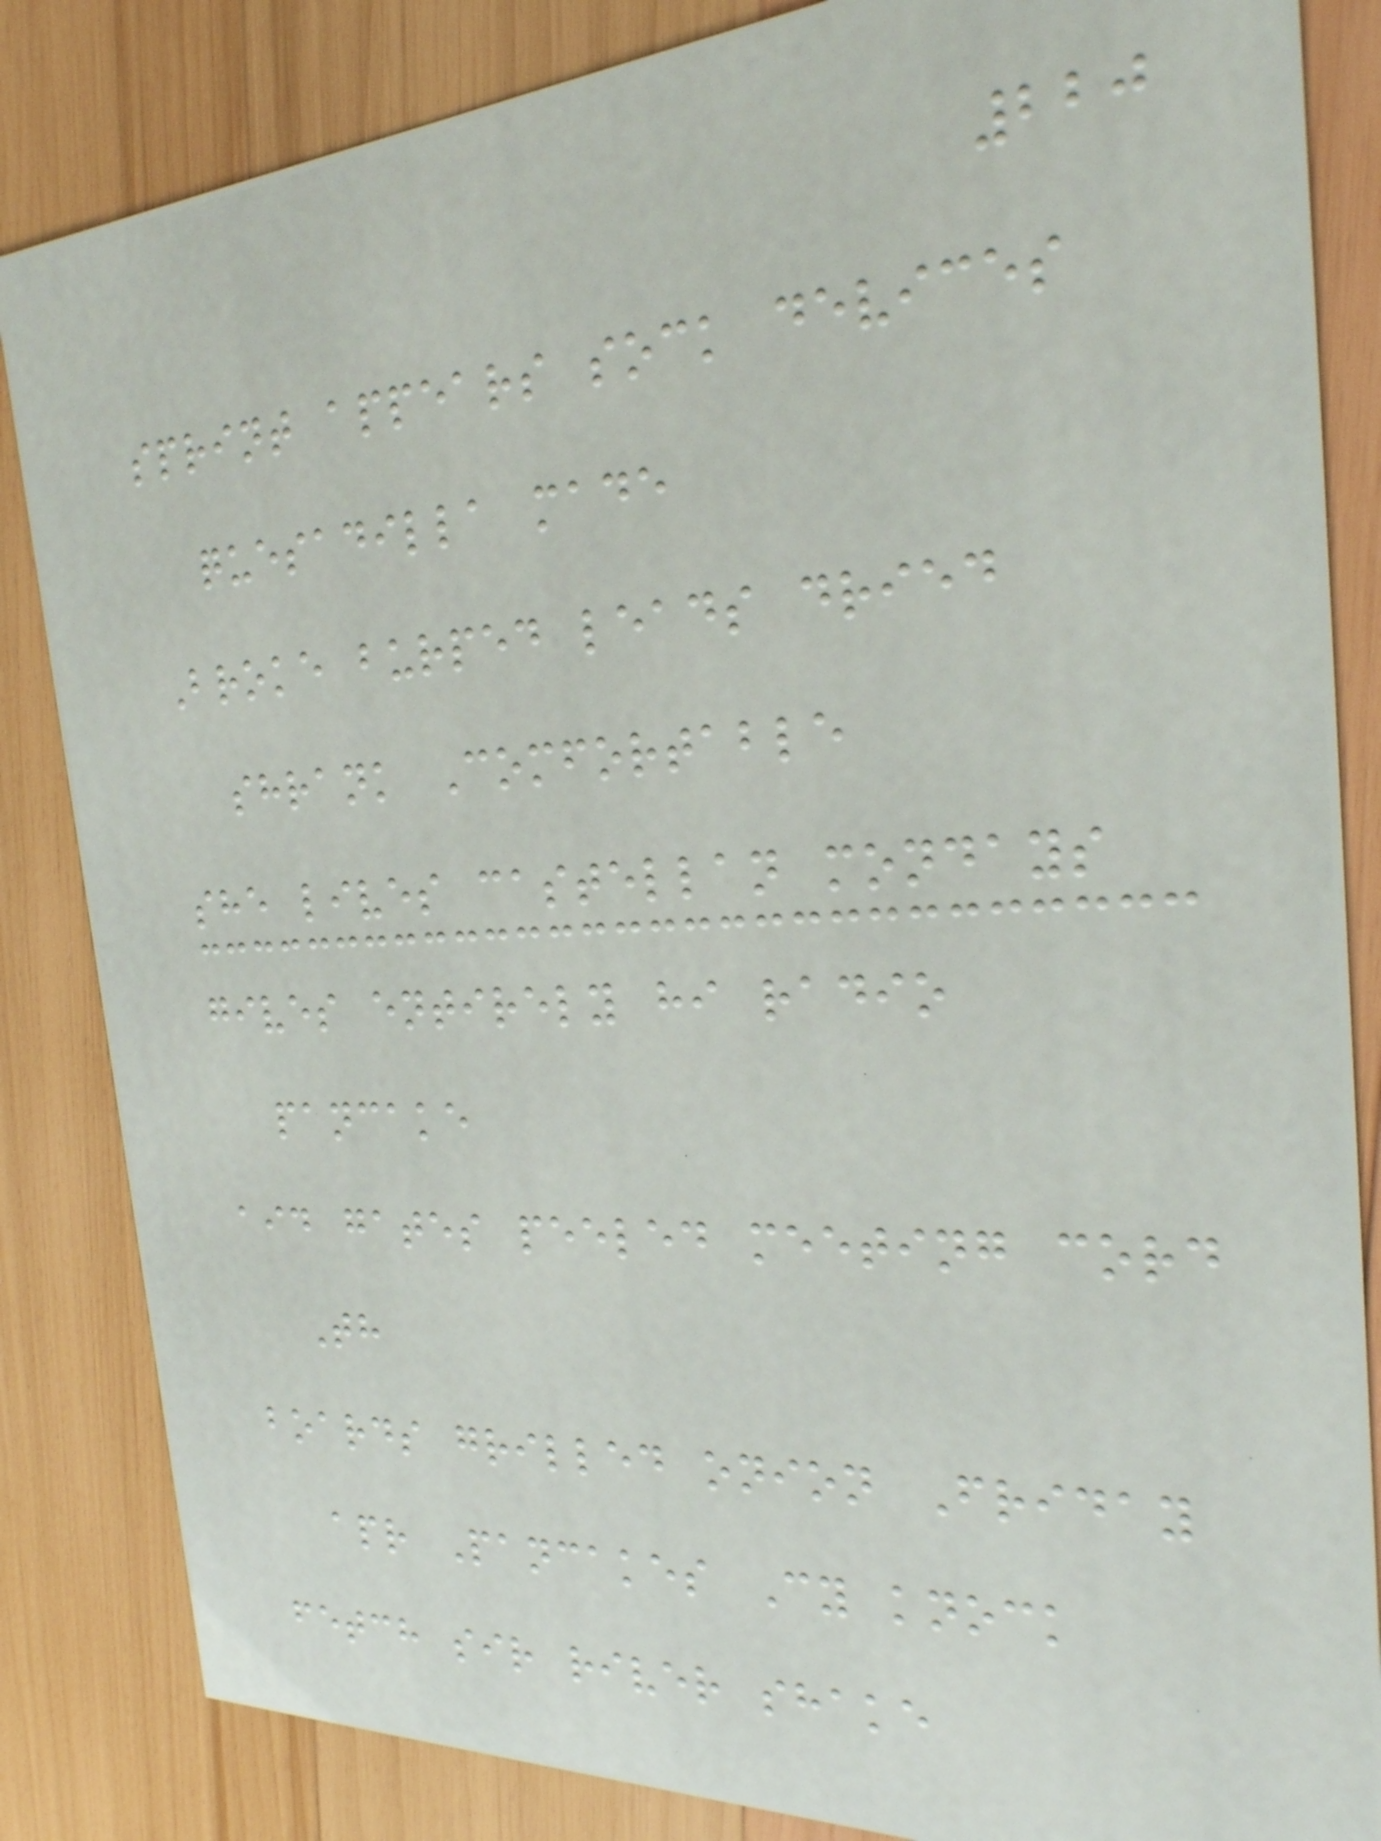220
sprint appears sock devices
quesadilla made
Broke burped leads dried
shrank Comfortable
she lives castellan mondays
gives entirely hi radio
pancake
aid gates peeled meeting cord
Th
boards grilled onion Friday
apr Pancakes Cy knock
fetch sir river shake
